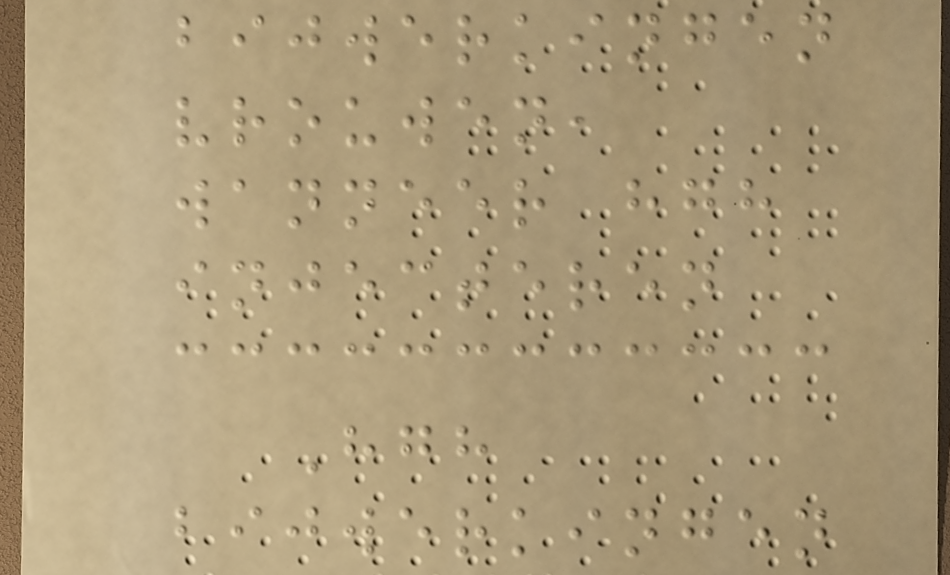bijwerkingen
vrouwen,
wanneer hgh
injecteren
Hgh
bijwerkingen
